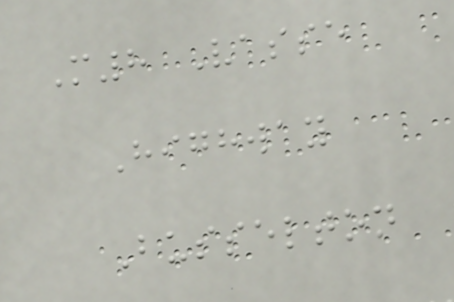M8 Vasse
Highway
Busselton
